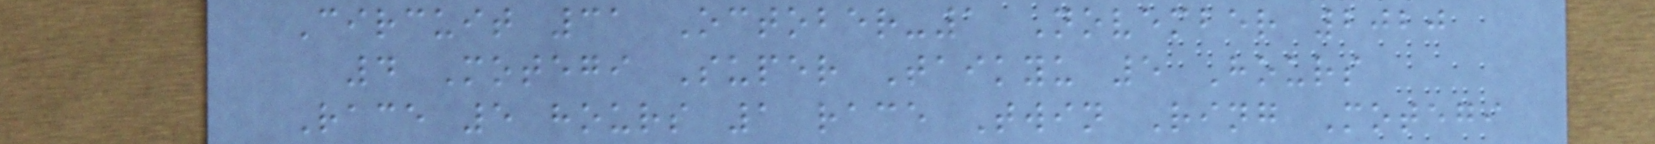Circuit 31 October-1 November 2020
4 Motegi Super Taikyu 5 Hours
Race 5 hours 1 race Twin Ring Motegi
